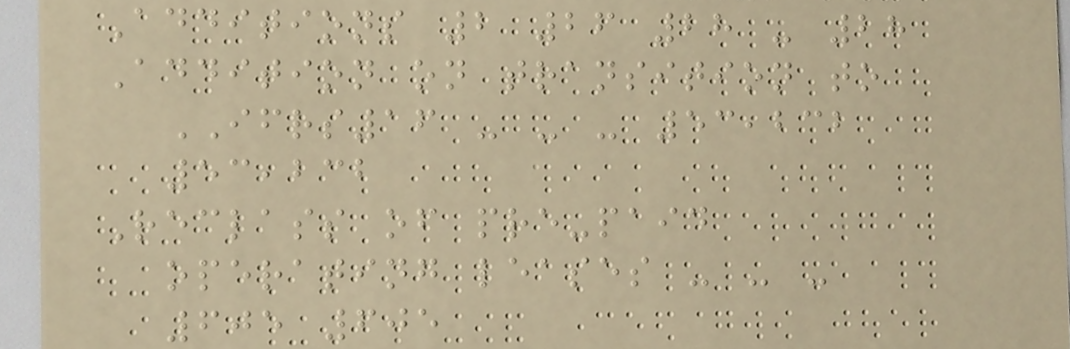Additions 2 26 28 - 28
Addition on transition to
IFRS16 - - - 53,232
53,232
Reclass of pre-paid
operating leases - - -
605 605
